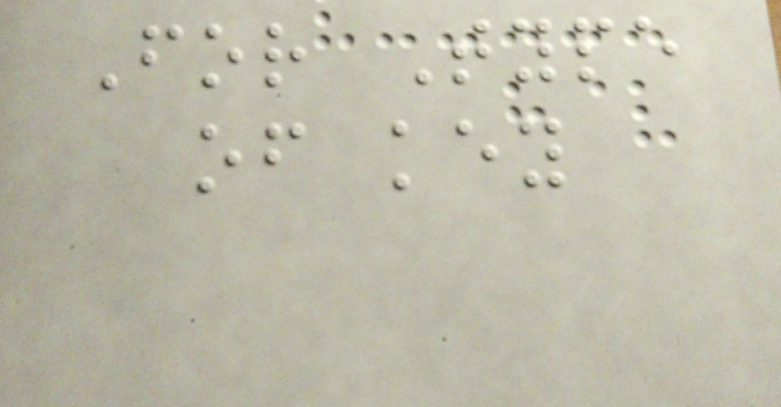For Type
of key
